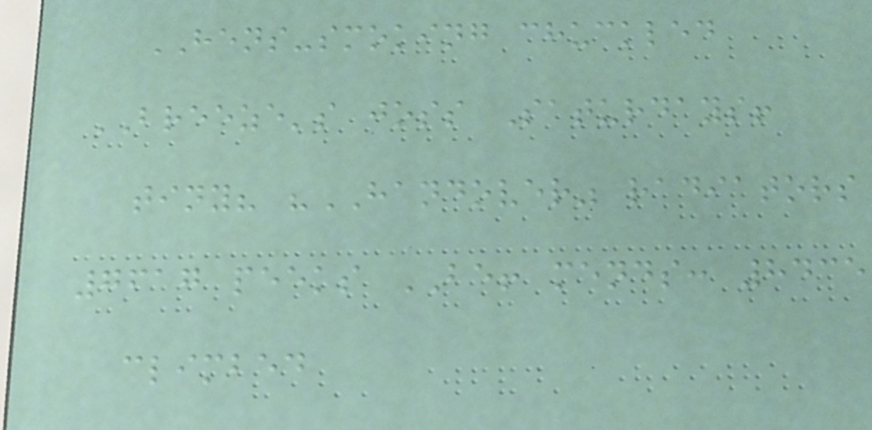HENS-smoking chuckled
BREEZE's joss Saturdays!
tiny? "HANDOVER" radiators
7617 peeks BE! mends: 8435
climbed
